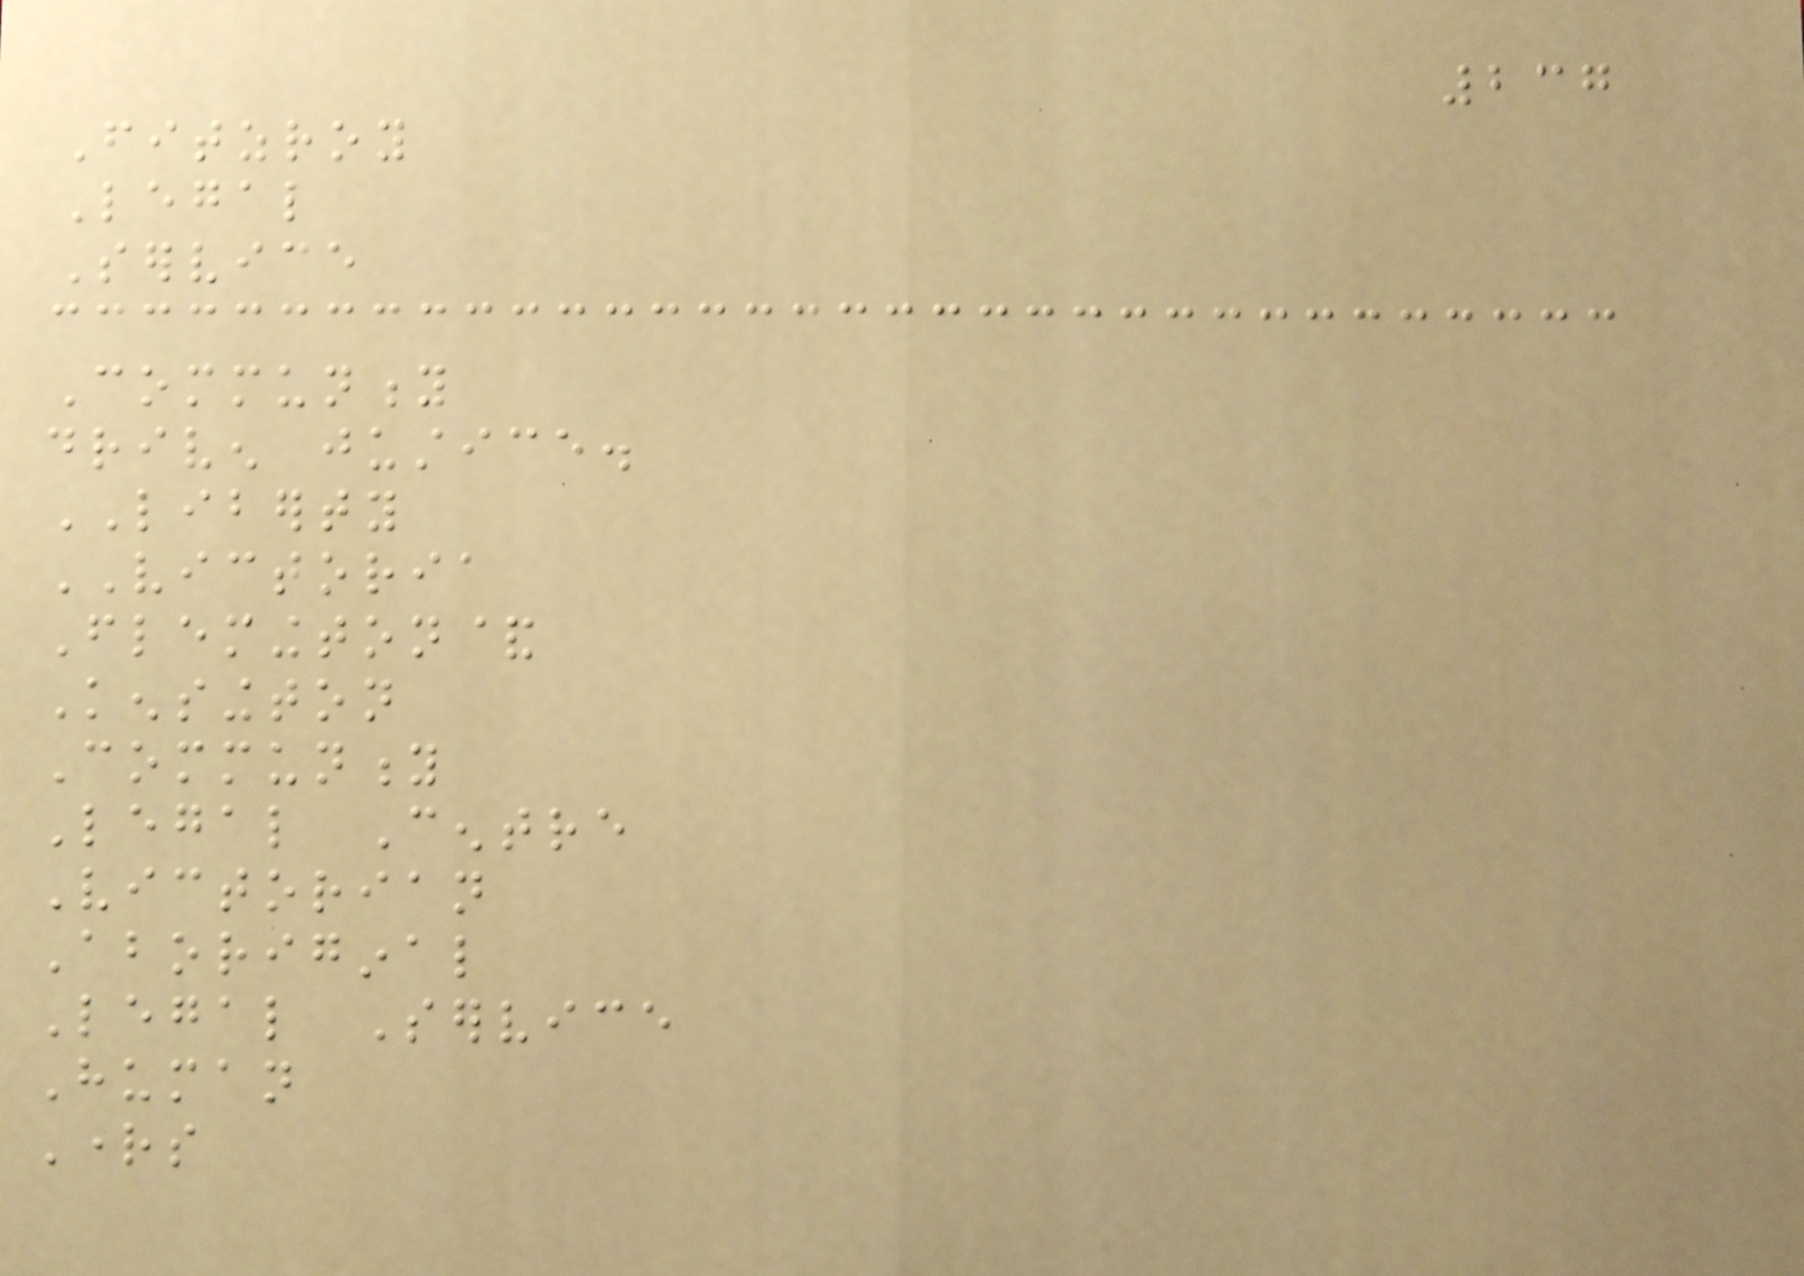237
Fitzroy
Legal
Service
Community
driven justice.
LIBERTY
VICTORIA
Flemington&
Kensington
Community
Legal Centre
Victorian
Aboriginal
Legal Service
Human
Rights
